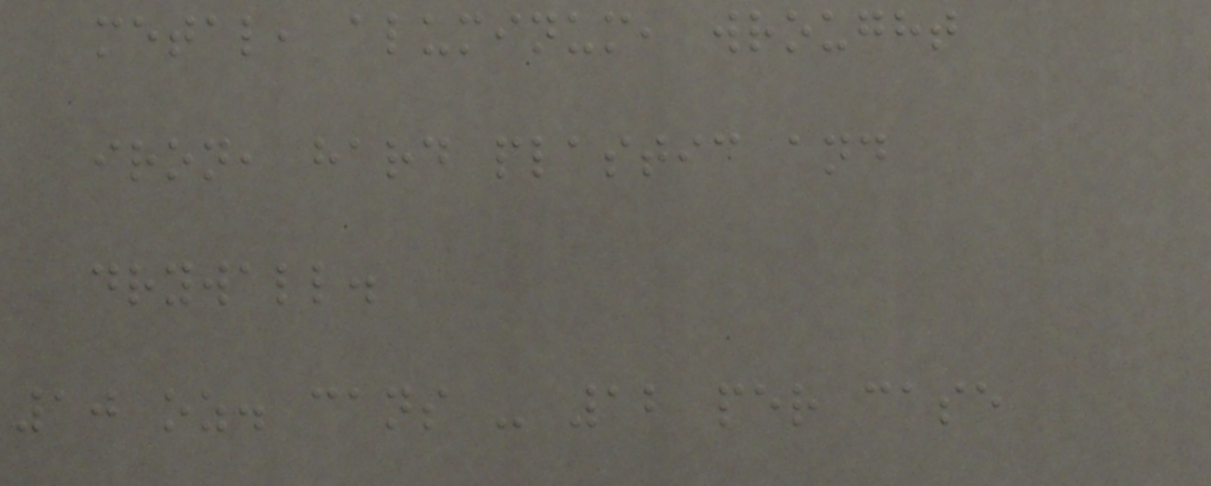metal, aluminum, wrought
iron, hard plastic and
drywall.
10 oz. cans - 12 per case
